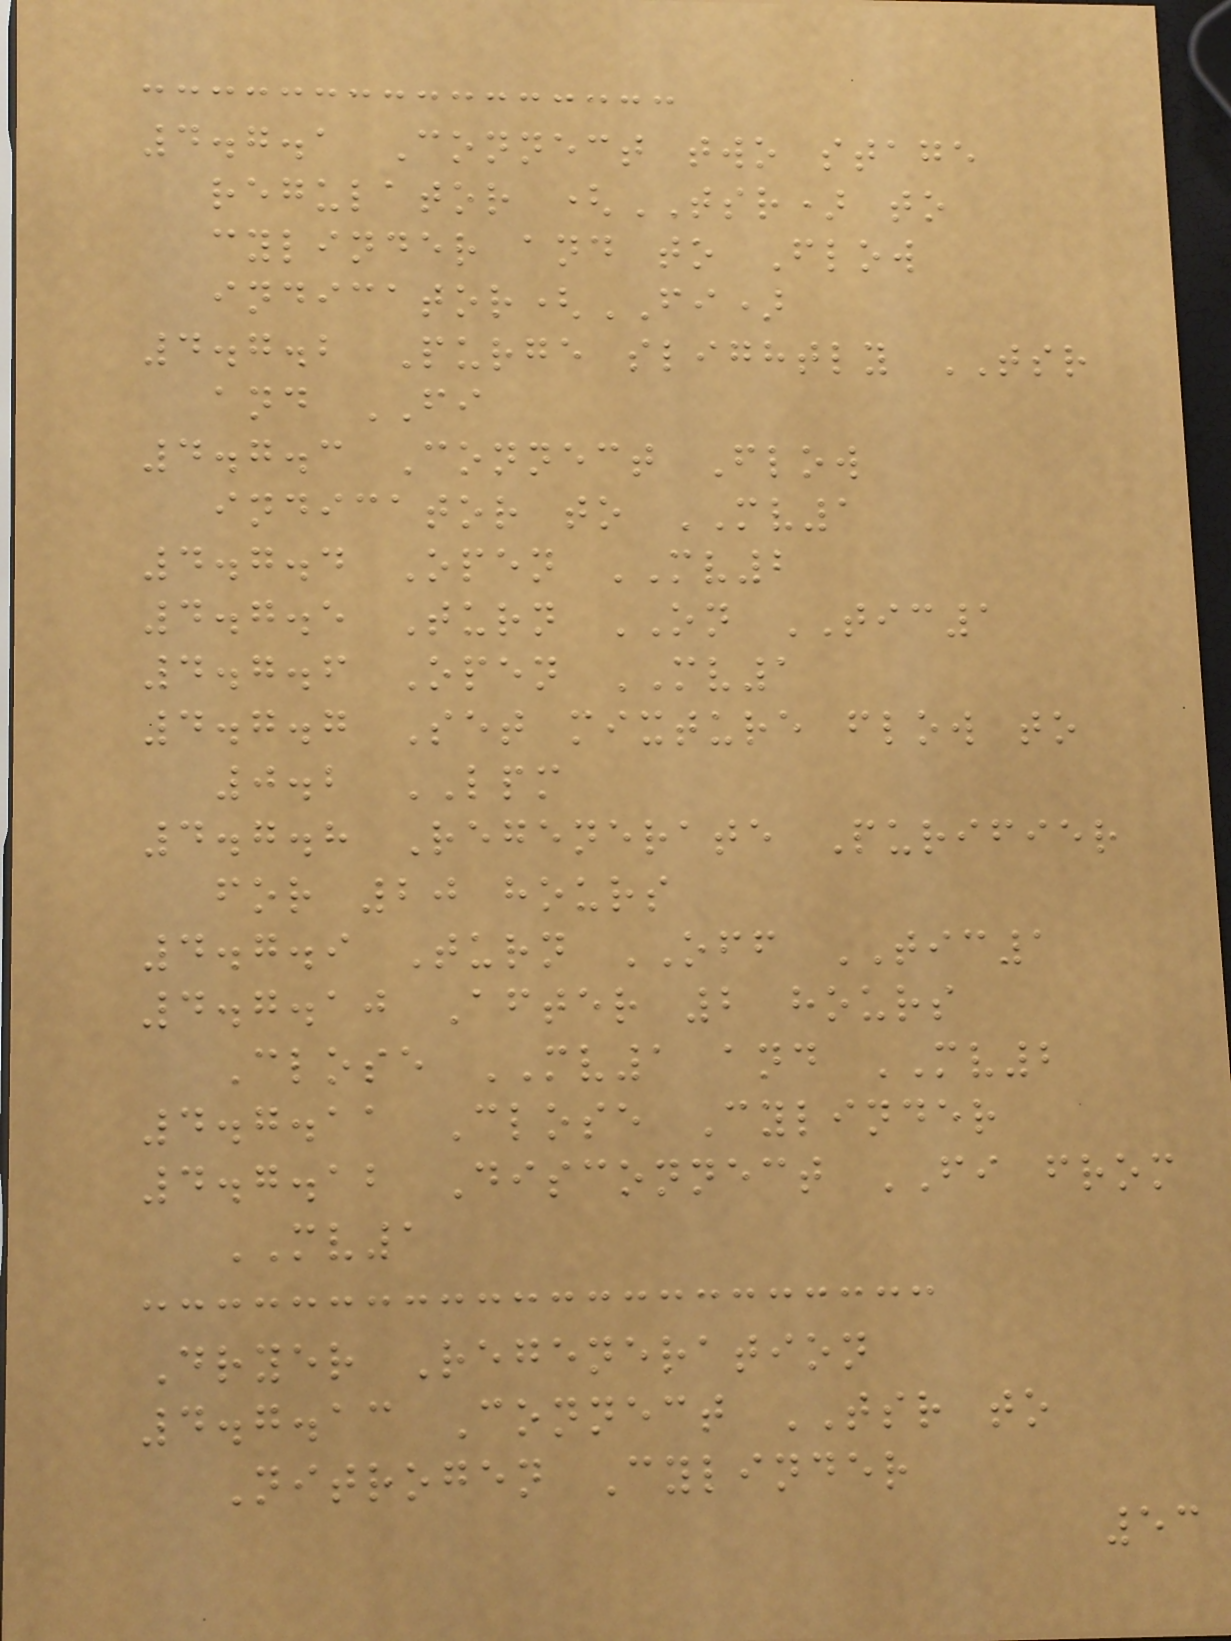4.7.1 Connect two stage
regulator (TSR) to
cylinder and to Flow
indicator(FI)
4.7.2 Purge slightly TSR
and FI
4.7.3 Connect Flow
indicator to MV1
4.7.4 Open MV2
4.7.5 Turn ON TIC1
4.7.6 Open MV1
4.7.7 Set mixture flow to
0.2 LPM
4.7.8 Regenerate Purifier
for 20 hours
4.7.9 Turn OFF TIC1
4.7.10 After 2 hours
Close MV1 and MV2
4.7.11 Close Cylinder
4.7.12 Disconnect FI from
MV1
Dryer Regeneration
4.7.13 Connect TSR to
Nitrogen Cylinder
53
